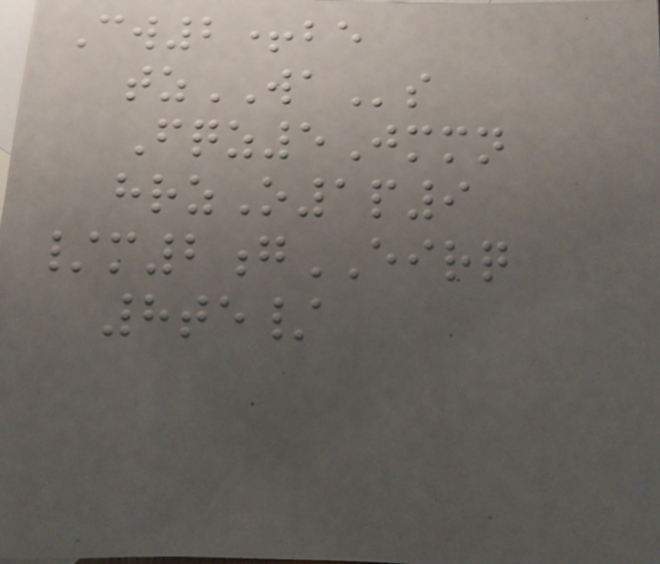Cw2+be
tzWAs
Fqz5Jmmn
hrzO1p9
/m2gEIRQ
8te/
